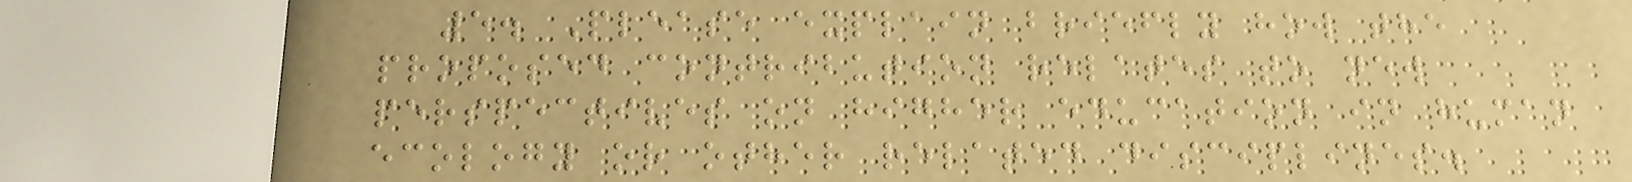5. Please explain briefly how the
proposed contribution relates to new
perspectives on higher education in human
ecology or other related disciplines.
